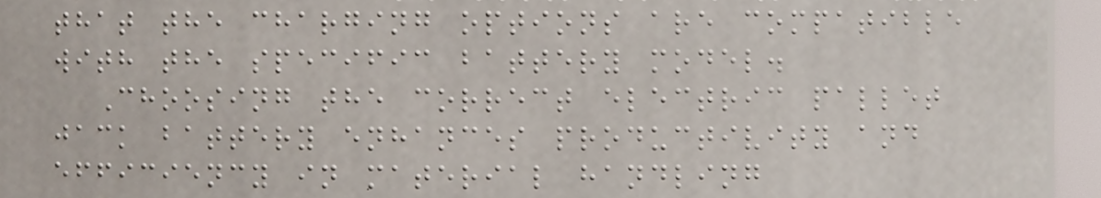that the charging options are compatible
with the specific battery model.
Choosing the correct electric pallet
jack battery enhances productivity and
efficiency in material handling
